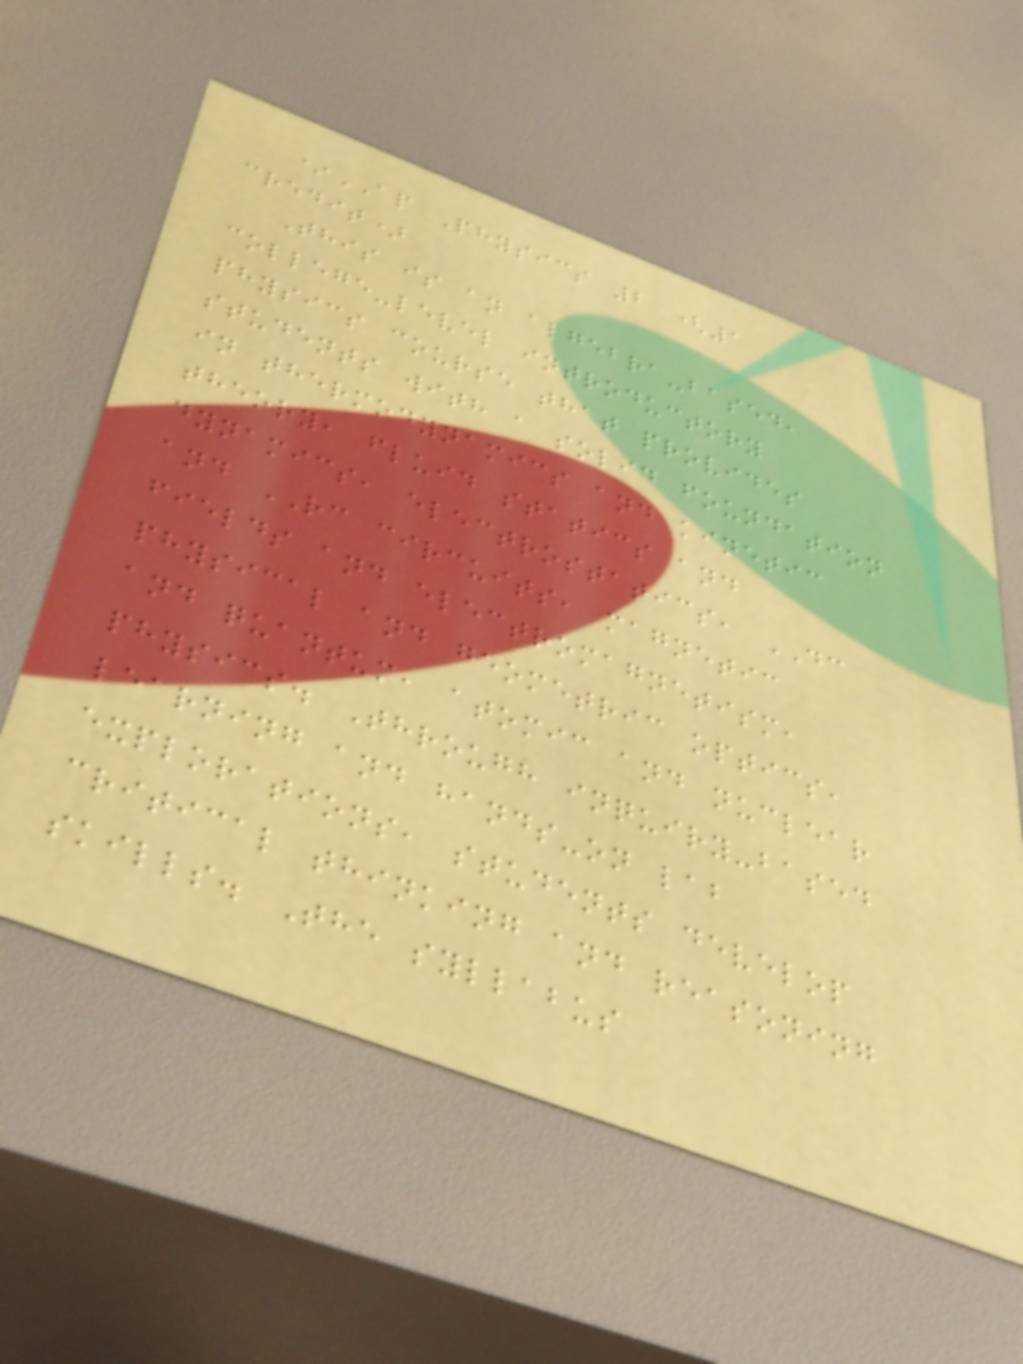*AP Physics 2 (1
credit)
This is an algebra-based,
college-level introductory
physics course that provides
students with a solid foundation
in thermodynamics and kinetic
theory, fluid statics and
dynamics, electrostatics, DC
and RC circuits, magnetic
fields and electromagnetism,
physical and geometric optics,
and quantum, atomic and nuclear
physics. Through inquiry-based
learning and hands-on lab
explorations, students develop
critical thinking and reasoning
skills. The syllabus
